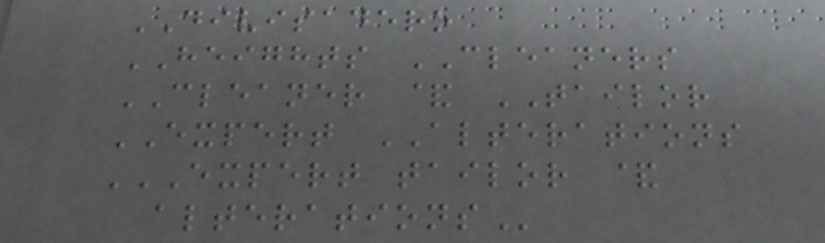DIVISADERO
HEIGHTS CLEANERS
CLEANER & TAILOR
EXPERT ALTERATIONS
EXPERT TAILOR &
ALTERATIONS
